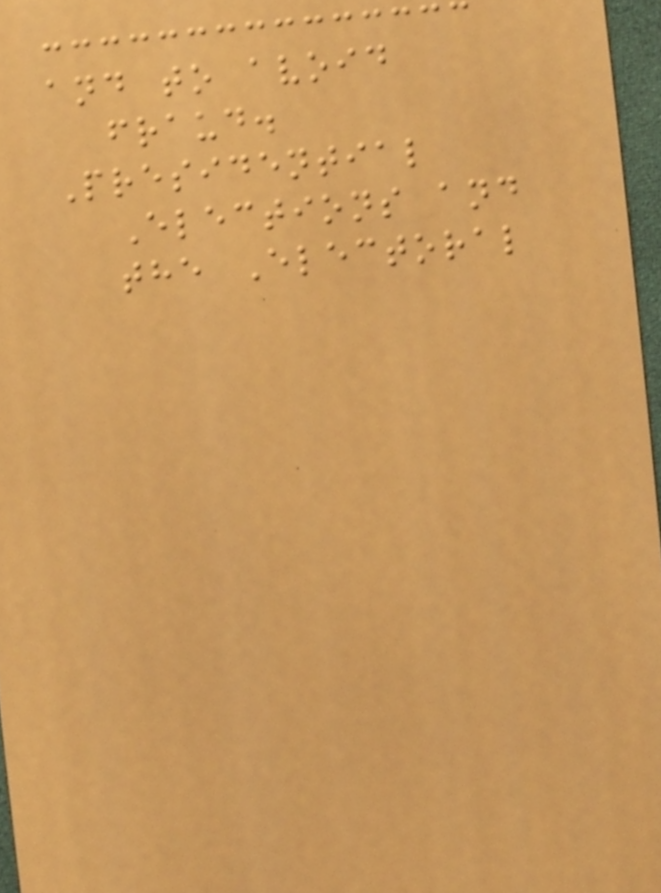and to avoid
fraud.
Presidential
Elections and
the Electoral
